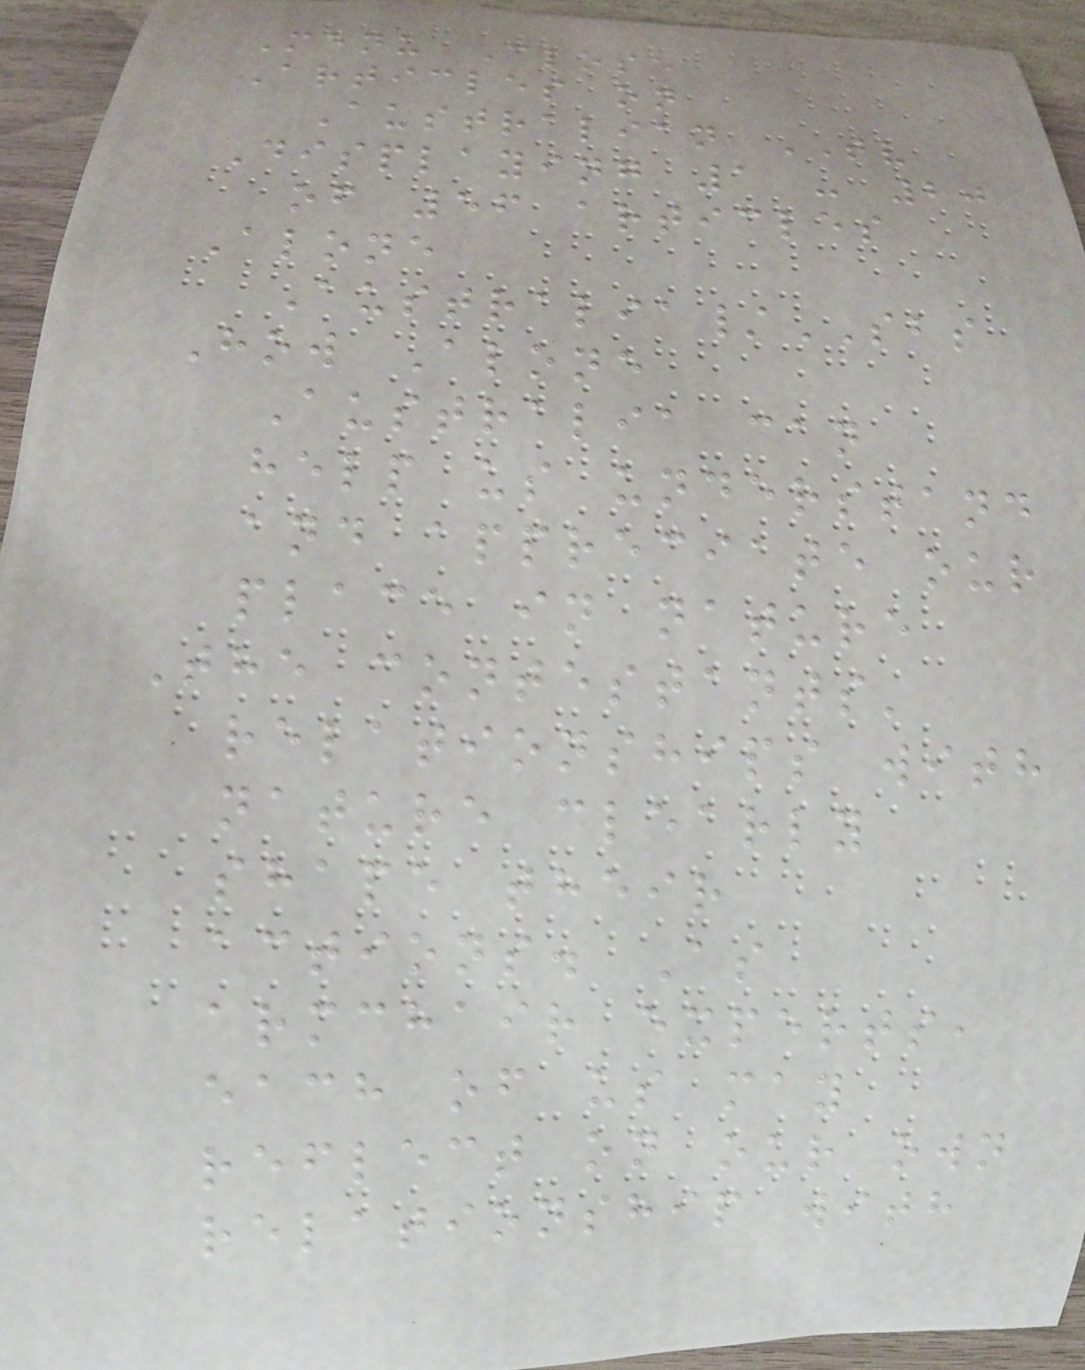Menu Close
Articles on
Australian TV
Displaying 1 - 20
of 56 articles
Alone
Australia/SBS
How Alone
Australia can
help us understand
and appreciate our
place in nature
The contestants'
relationships with
nature clearly
shape their
actions. As
armchair experts,
each of us may
reflect on our own
relationship with
